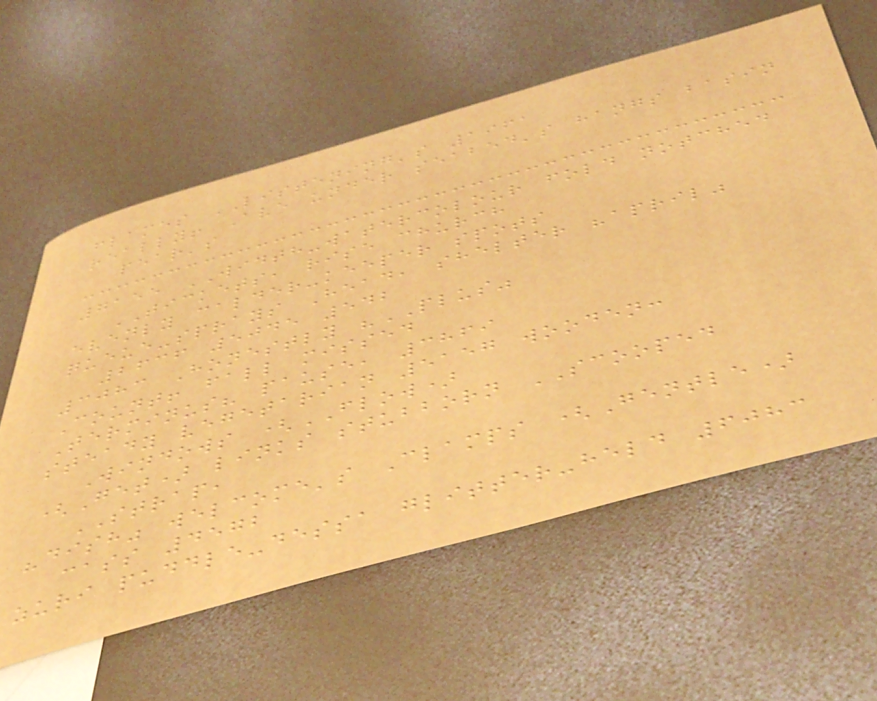flames LISTENING's 1961
really! Ave under seabed's hangs basin
pear's
7155 WIDTH-watercolour fold notched
TICKETS, rise church
evenly calder-keeper spots
queue-sprays Head, shelter "april"
2636 5045 542
3083 Honestly "PLUS"
Count! fall missed
Terminus? pause, 3869
steady vegetarian 5157 wooden:
Windows (FLOW)
(Get) links stubborn SCOOPED
STRAP,
"dish" welcome's Clamps (Gentle)
cass 4572
zuri puddle-dessa glitter-held 6083
